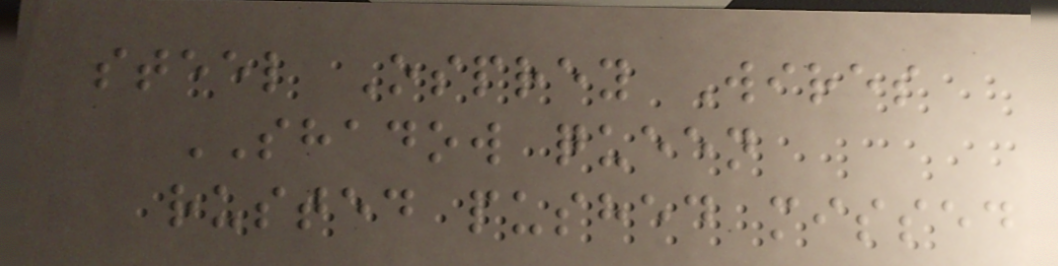steel Osprey Wires
SHADOW queen
rusted pushed missed
